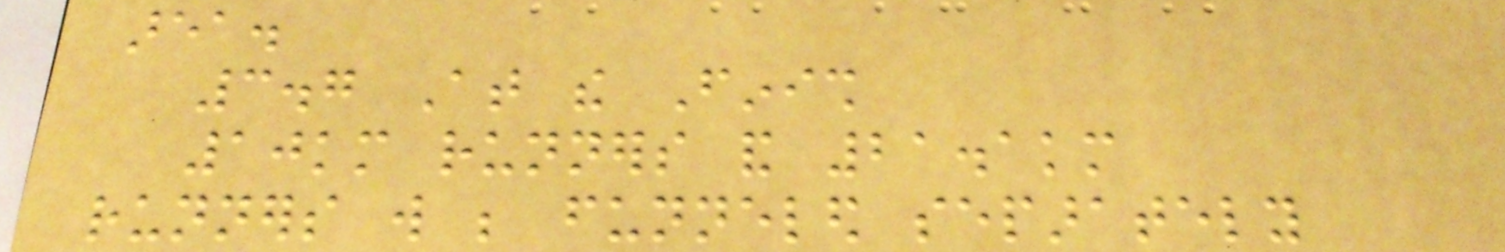area.
3.7 At the Finish
10km runners and 21.1km
runners will be funneled separately
